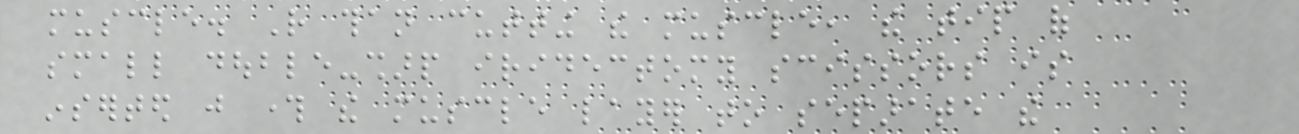muscle. Rather than cutting the muscle, the tip of
small double-sharp iridectomy scissors is
inserted just through the muscle layer to separate the
